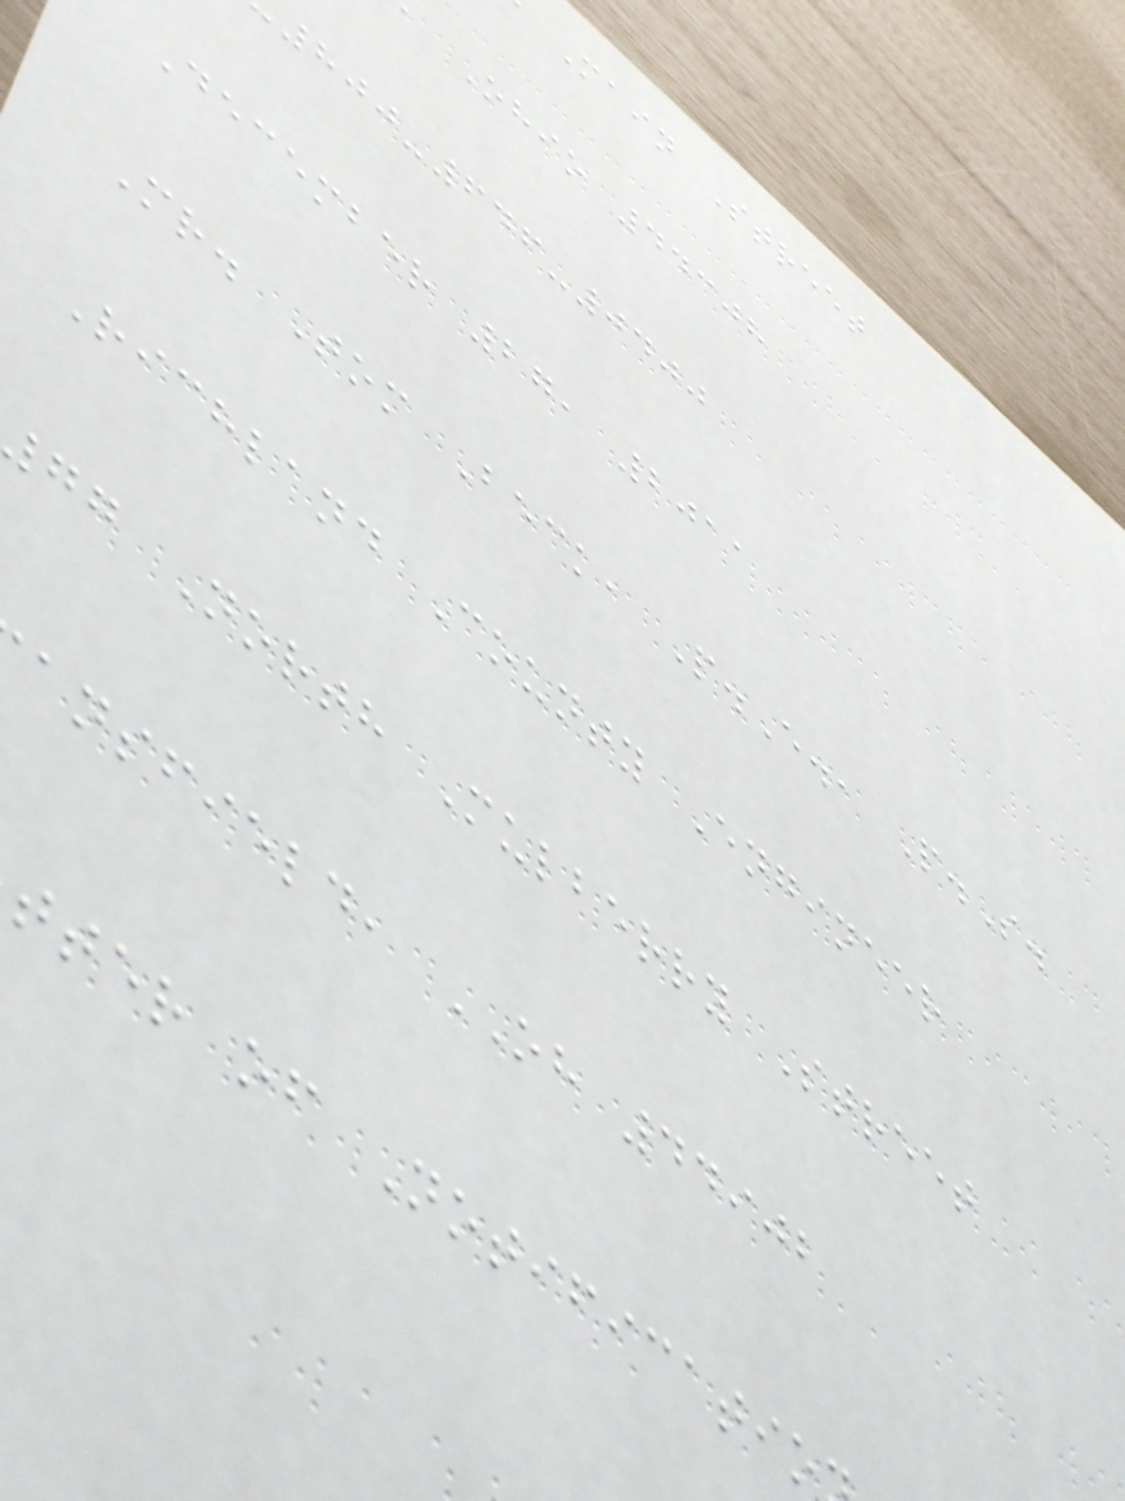Main Street
Ohio 44308
800-646-0400
December 27, 2011
Mr. Tom Beck, P.E., P.S.
Richland County Engineer
gg North Mulberry Street
ansfield, OH 44902
tter of Notificatio
